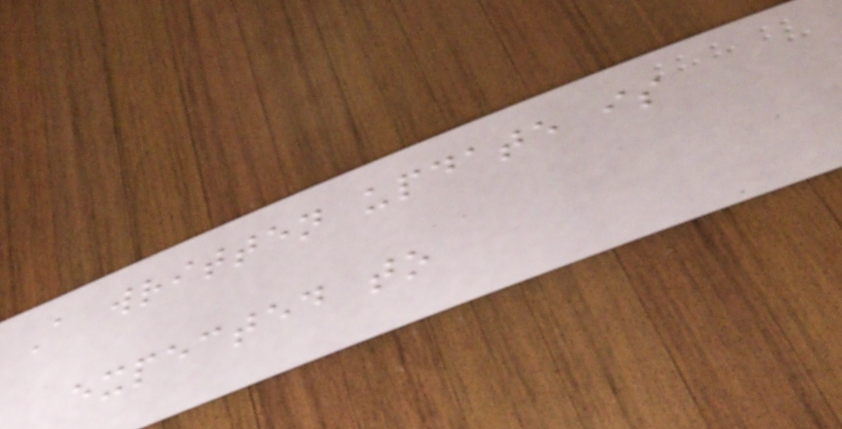A written update is
expected to
